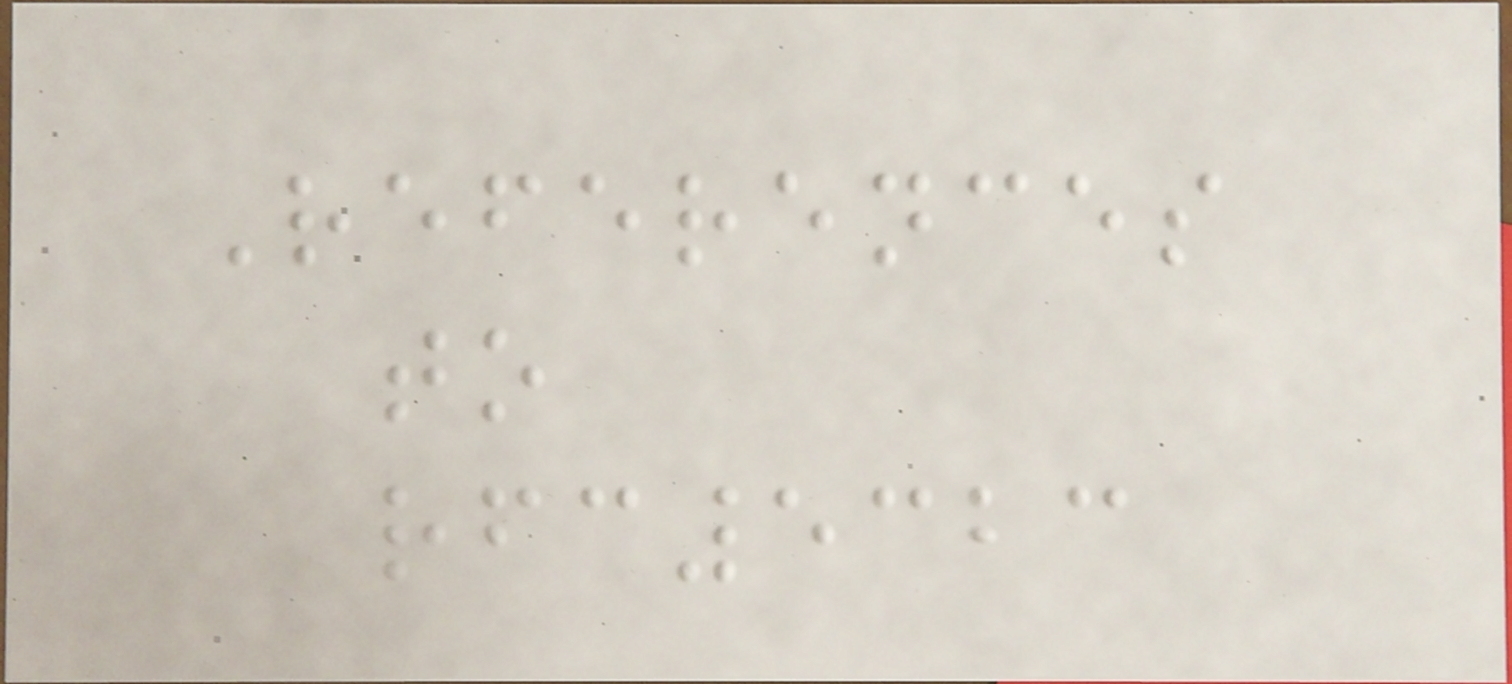References
to
rfc5323
